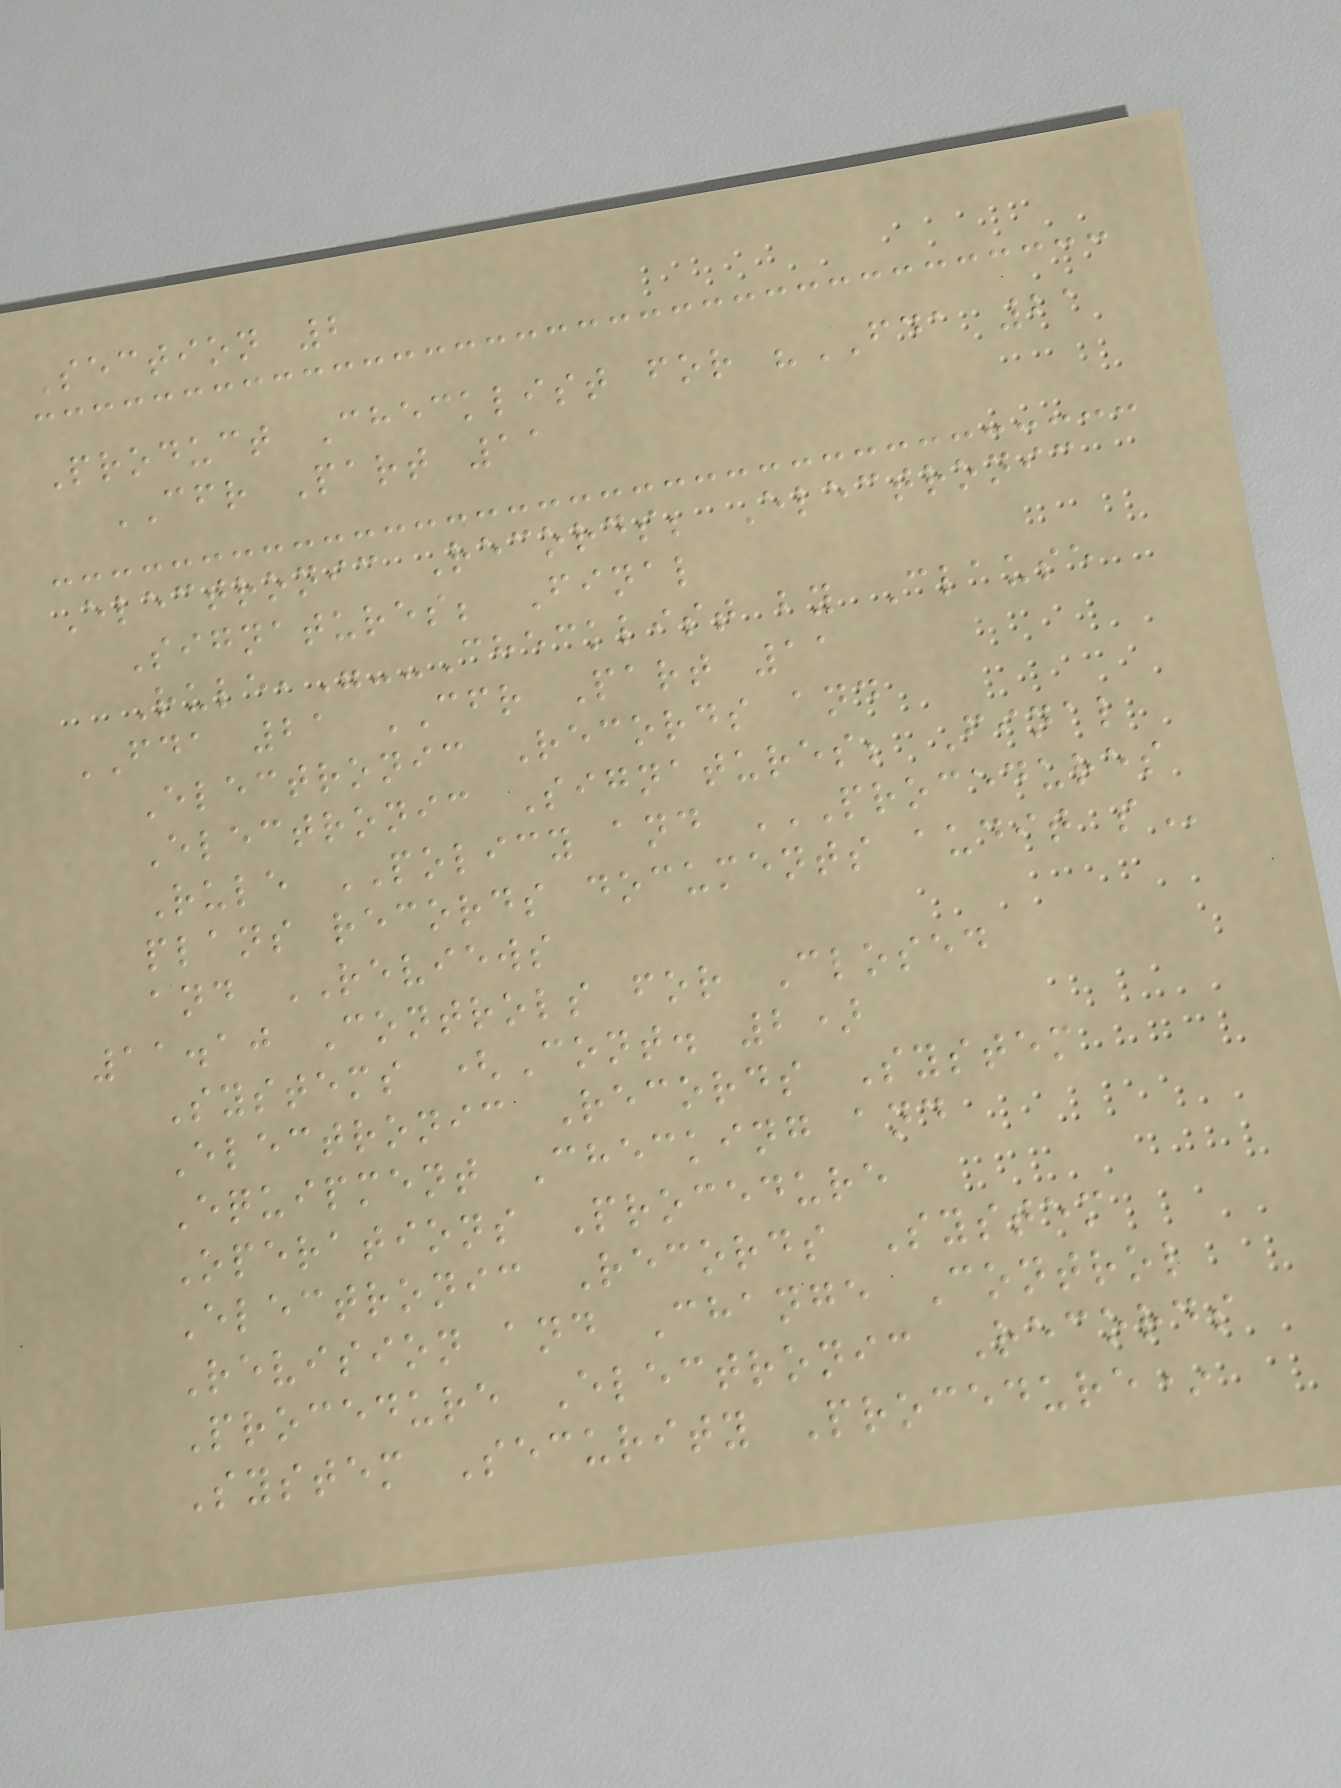Section 2
Product Checklist for "FDA 21
CFR Part 11
Electronic Records; Electronic
Signatures; Final
Rule,"--Checklist by Clause
FDA 21 CFR Part 11
Electronic Records and
Electronic Signatures; Final
Rule POLICY and PROCEDURES
PLANS RECORDS DOCUMENTS AUDIT S
and REVIEWS
11.10 Controls for Closed
Systems (Cont. 2)
Electronic Records System
Equipment Checking and
Operations Procedure
Electronic Records System
Revision and Change Control
Procedure Electronic Records
System Security Procedure*
